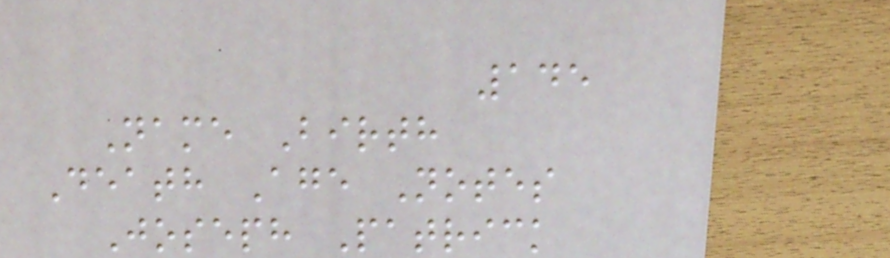145
Name Birth
Death Age Notes
Joseph Patrick
